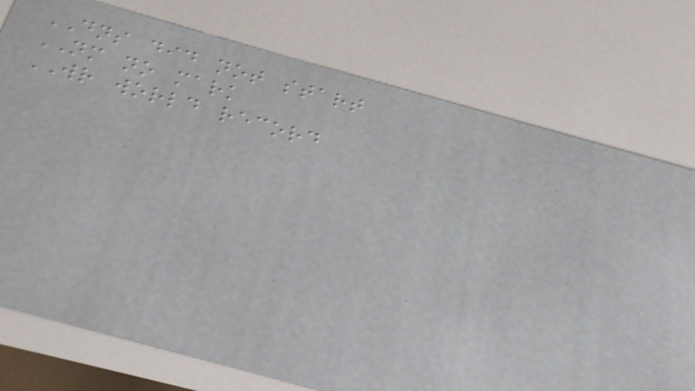DNS did not start
NM no mark
WR world record
